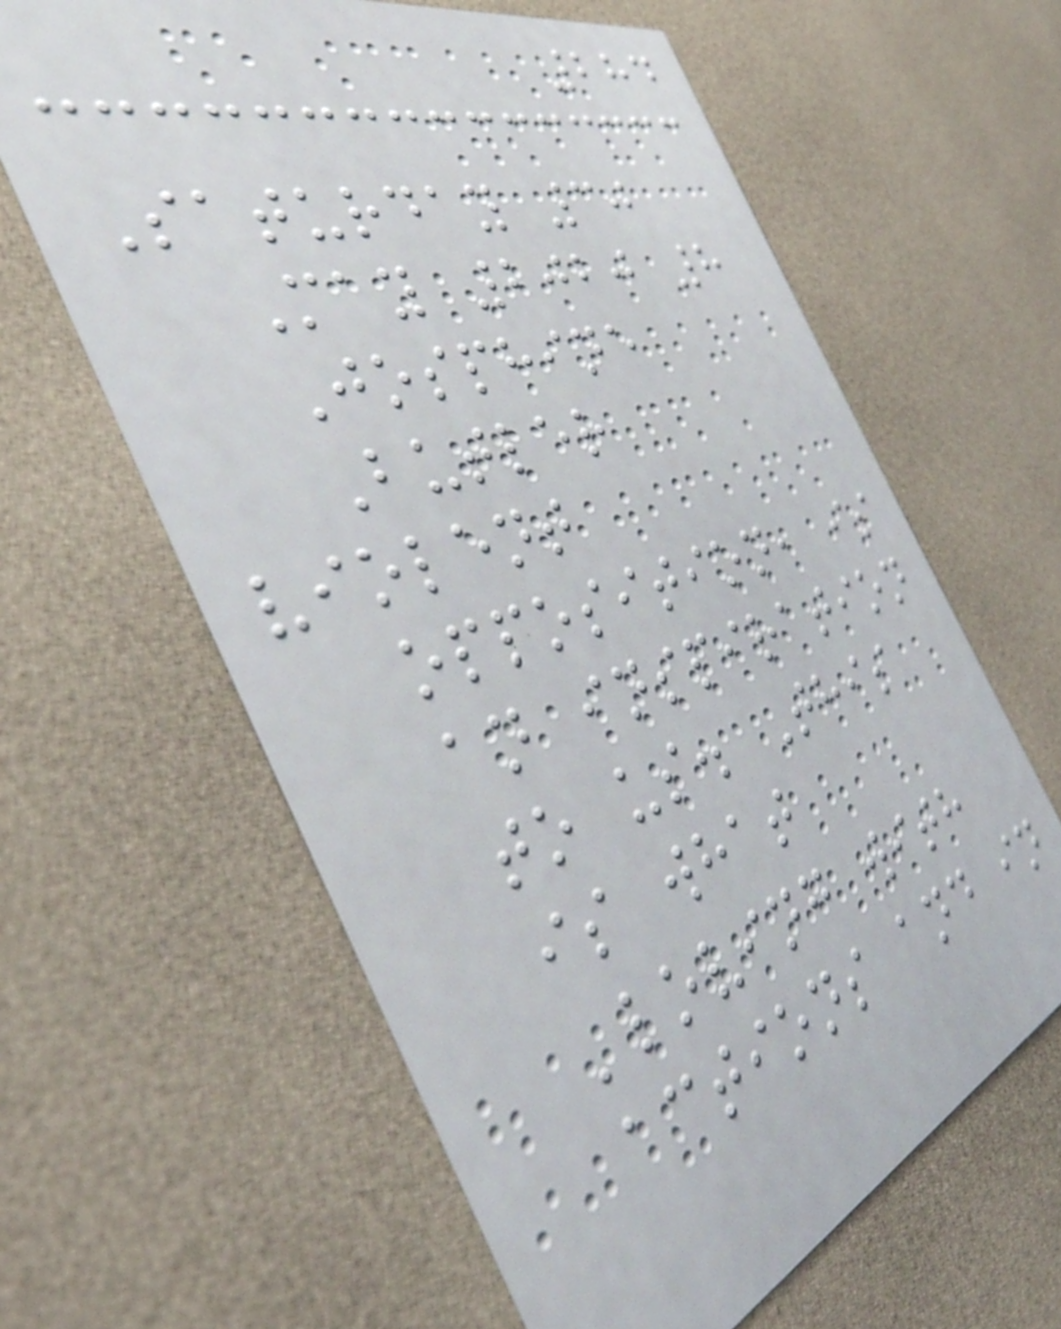284
Saturday 30
May 2020 8
Josphine
Butler
violent
opposition, is
an inspiration
to us. This
is what
'loving with
actions and in
